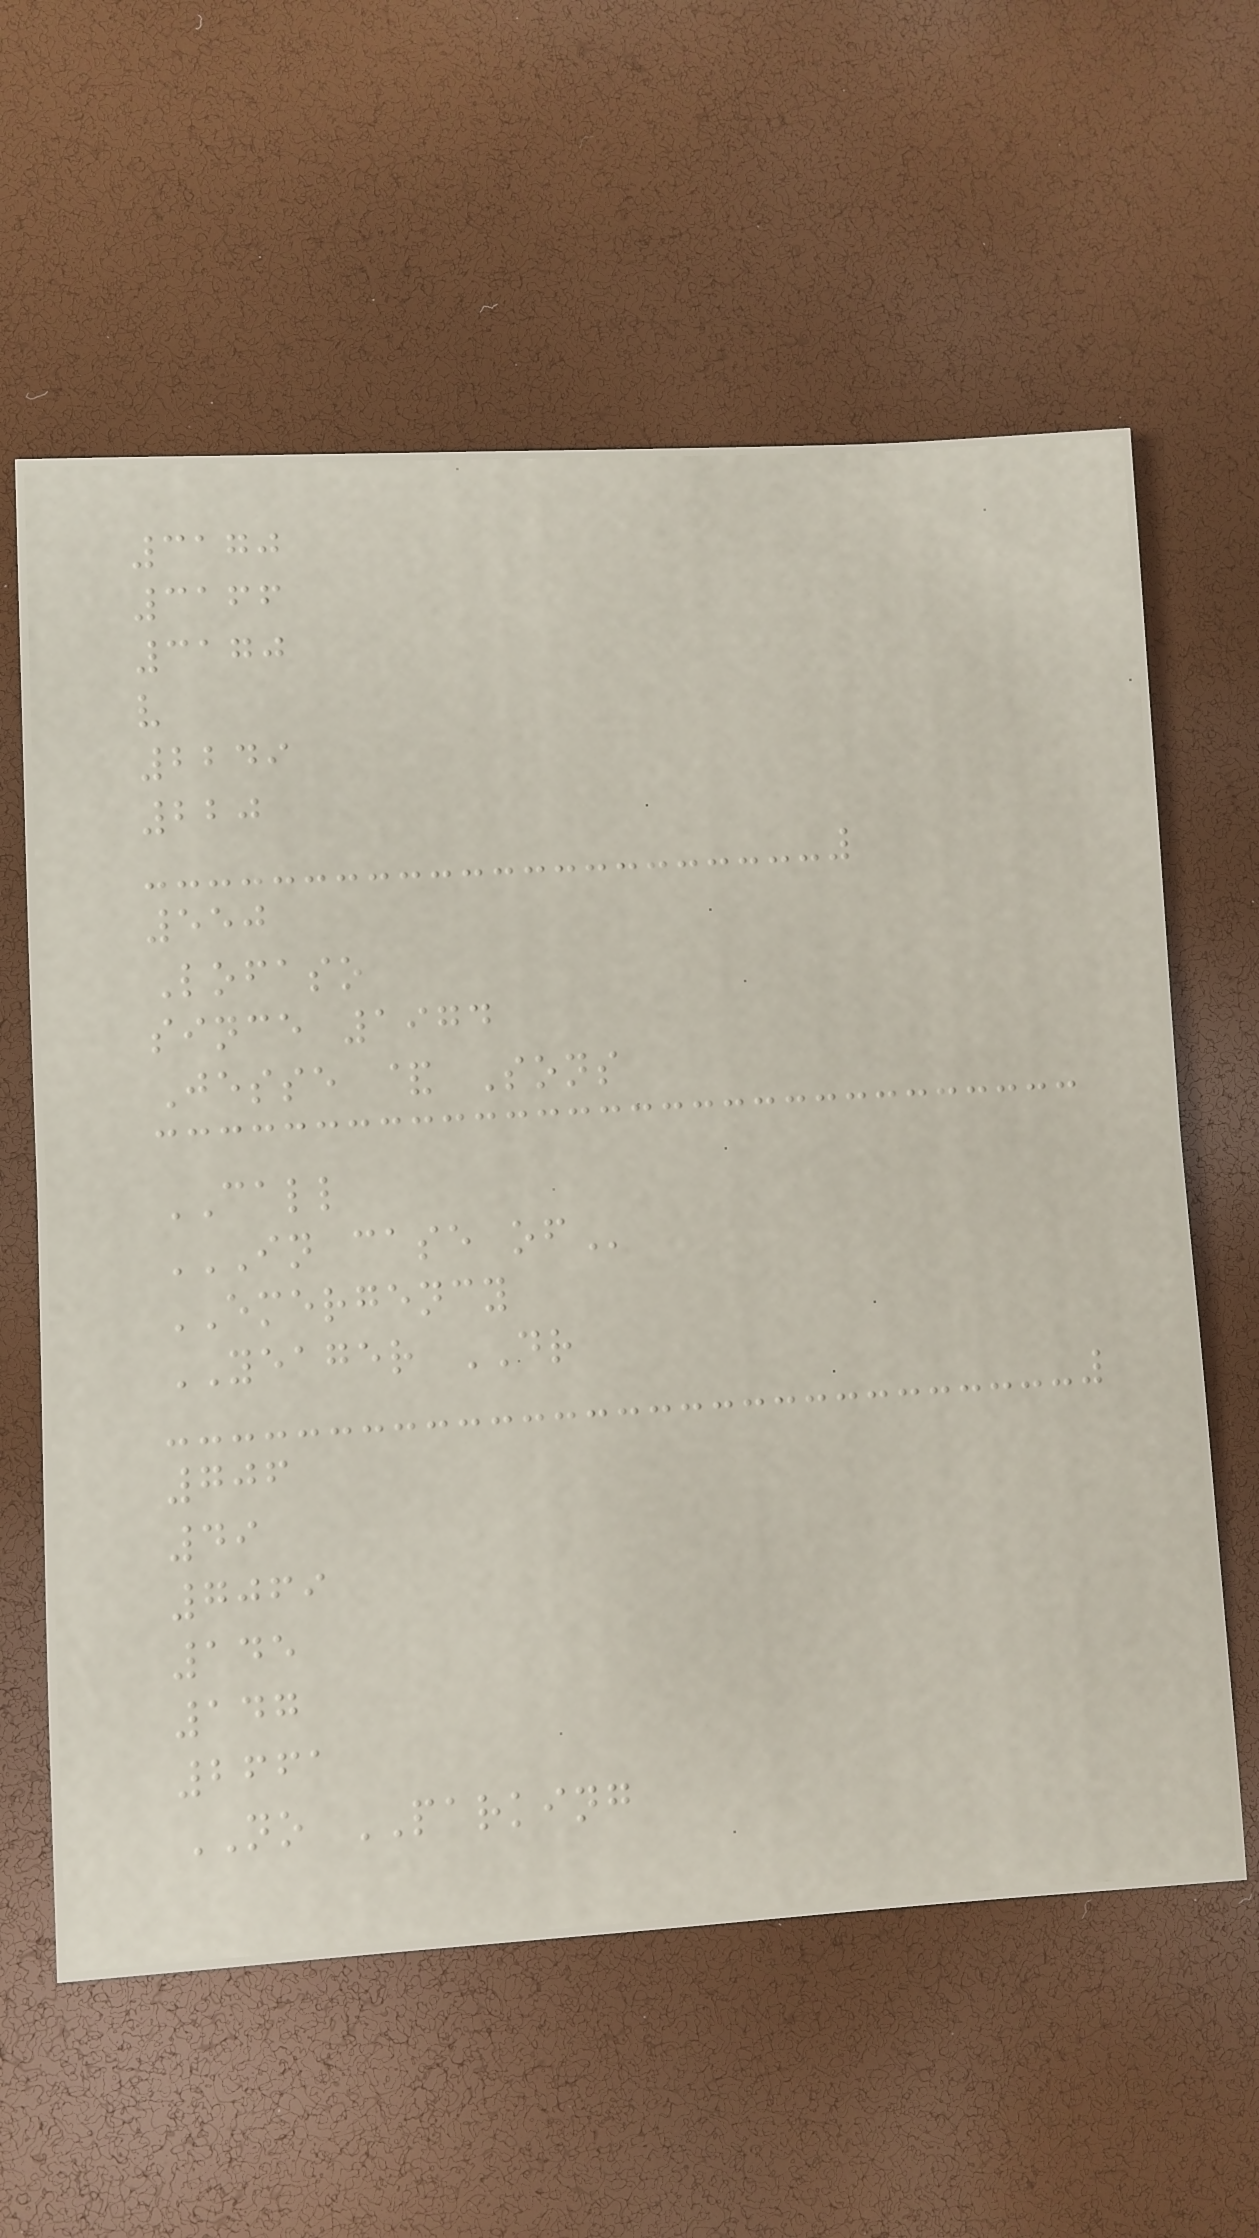3170
3166
3170
v
2249
220
550
Lofaso
since 1974
Jesse & Sons
CALL
IN CASE OF
EMERGENCY
YEAGER DR
706
49
7069
145
147
2661
NO PARKING
